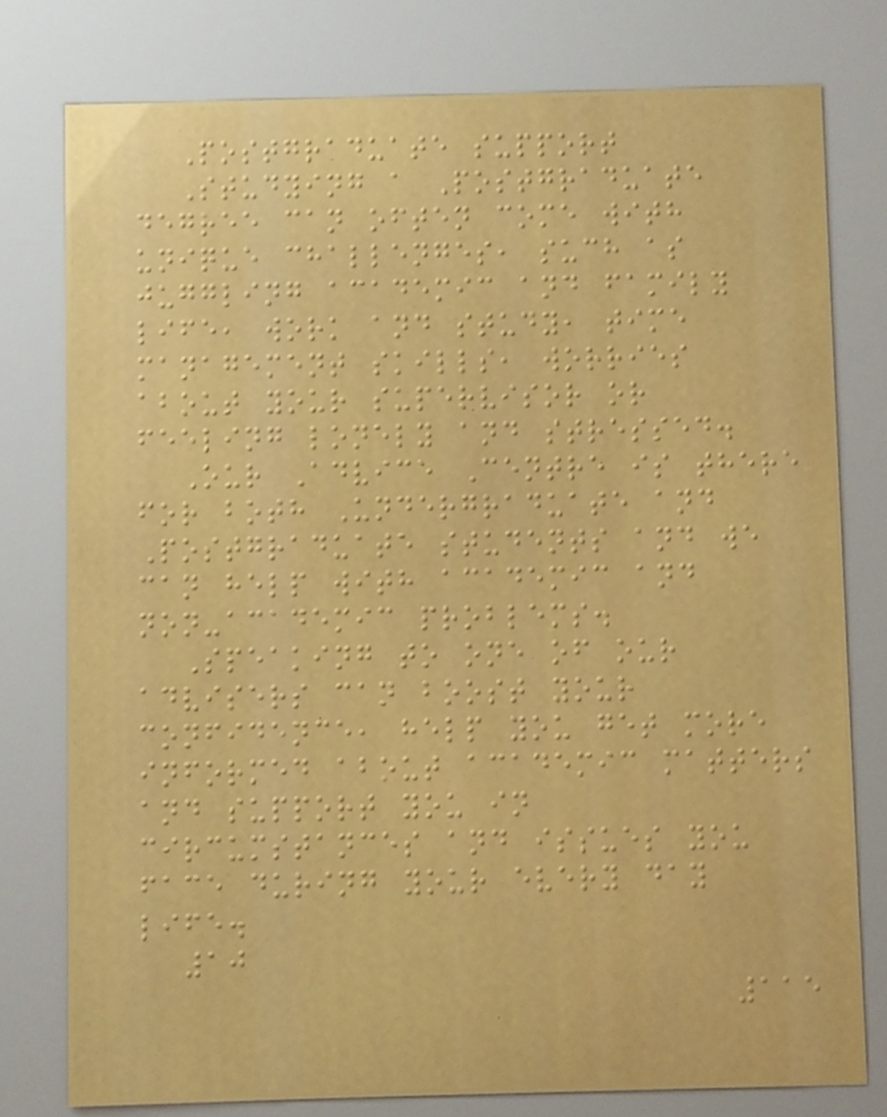Postgraduate support
Studying a Postgraduate
degree can often come with
unique challenges, such as
juggling academic and family
life, work and study, time
management skills, worries
about your supervisor or
feeling lonely and stressed.
Our Advice Centre is there
for both Undergraduate and
Postgraduate students and we
can help with academic and
non-academic problems.
Speaking to one of our
advisers can boost your
confidence, help you get more
informed about academic matters
and support you in
circumstances and issues you
face during your every day
life.
10
115
